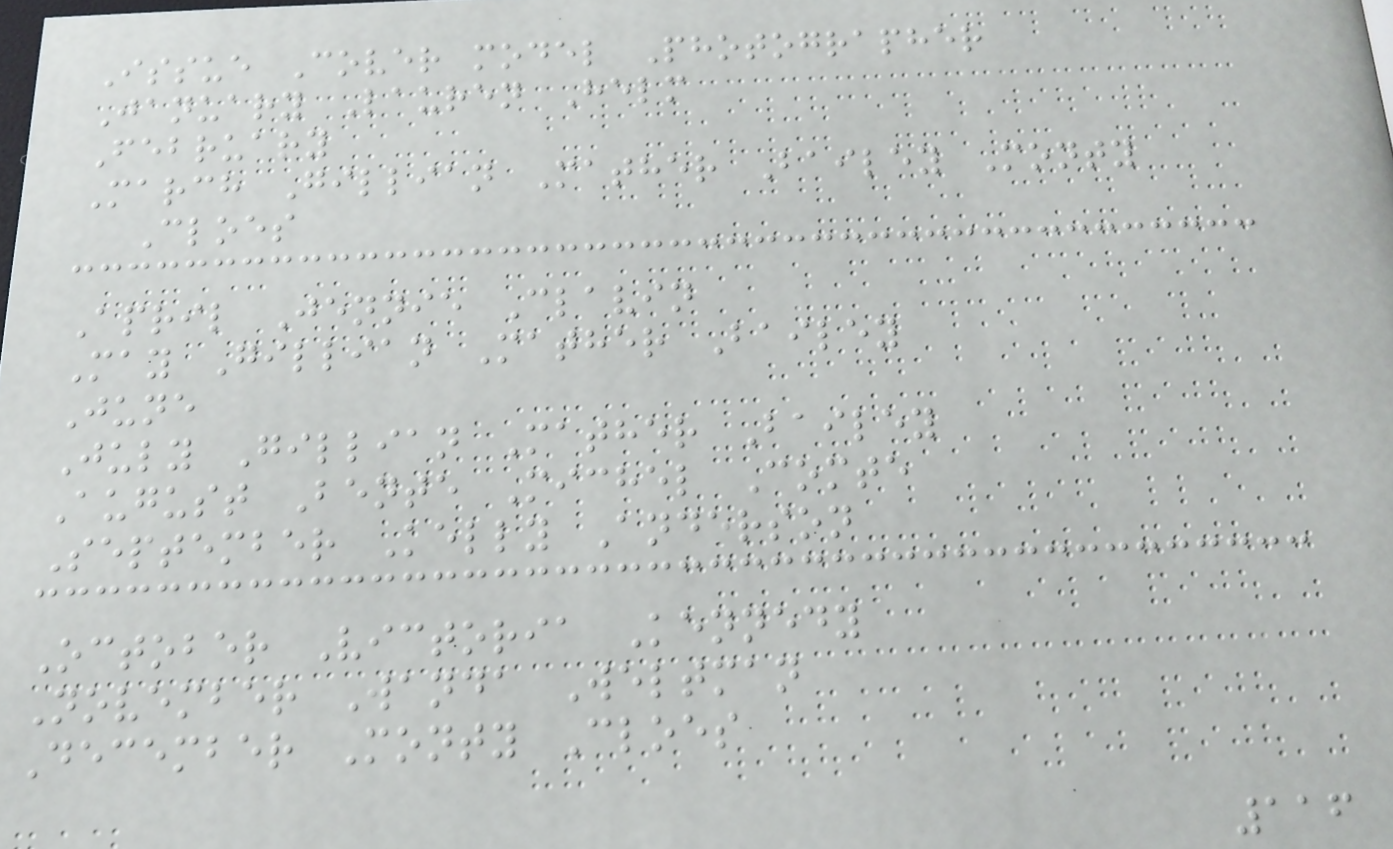Issue Cover model Photographer
January Lauren Helm
February
March Gillian Mather Bailey Monty
Cloes
April Jennie Clavin
May Gillian Mather Bailey
June
July Gillian Mather Bailey
August Bente Michel Comte
September Kelly Anderson
October Victoria Kennedy
November Wanda Weltman
December Monty Cloes
116
